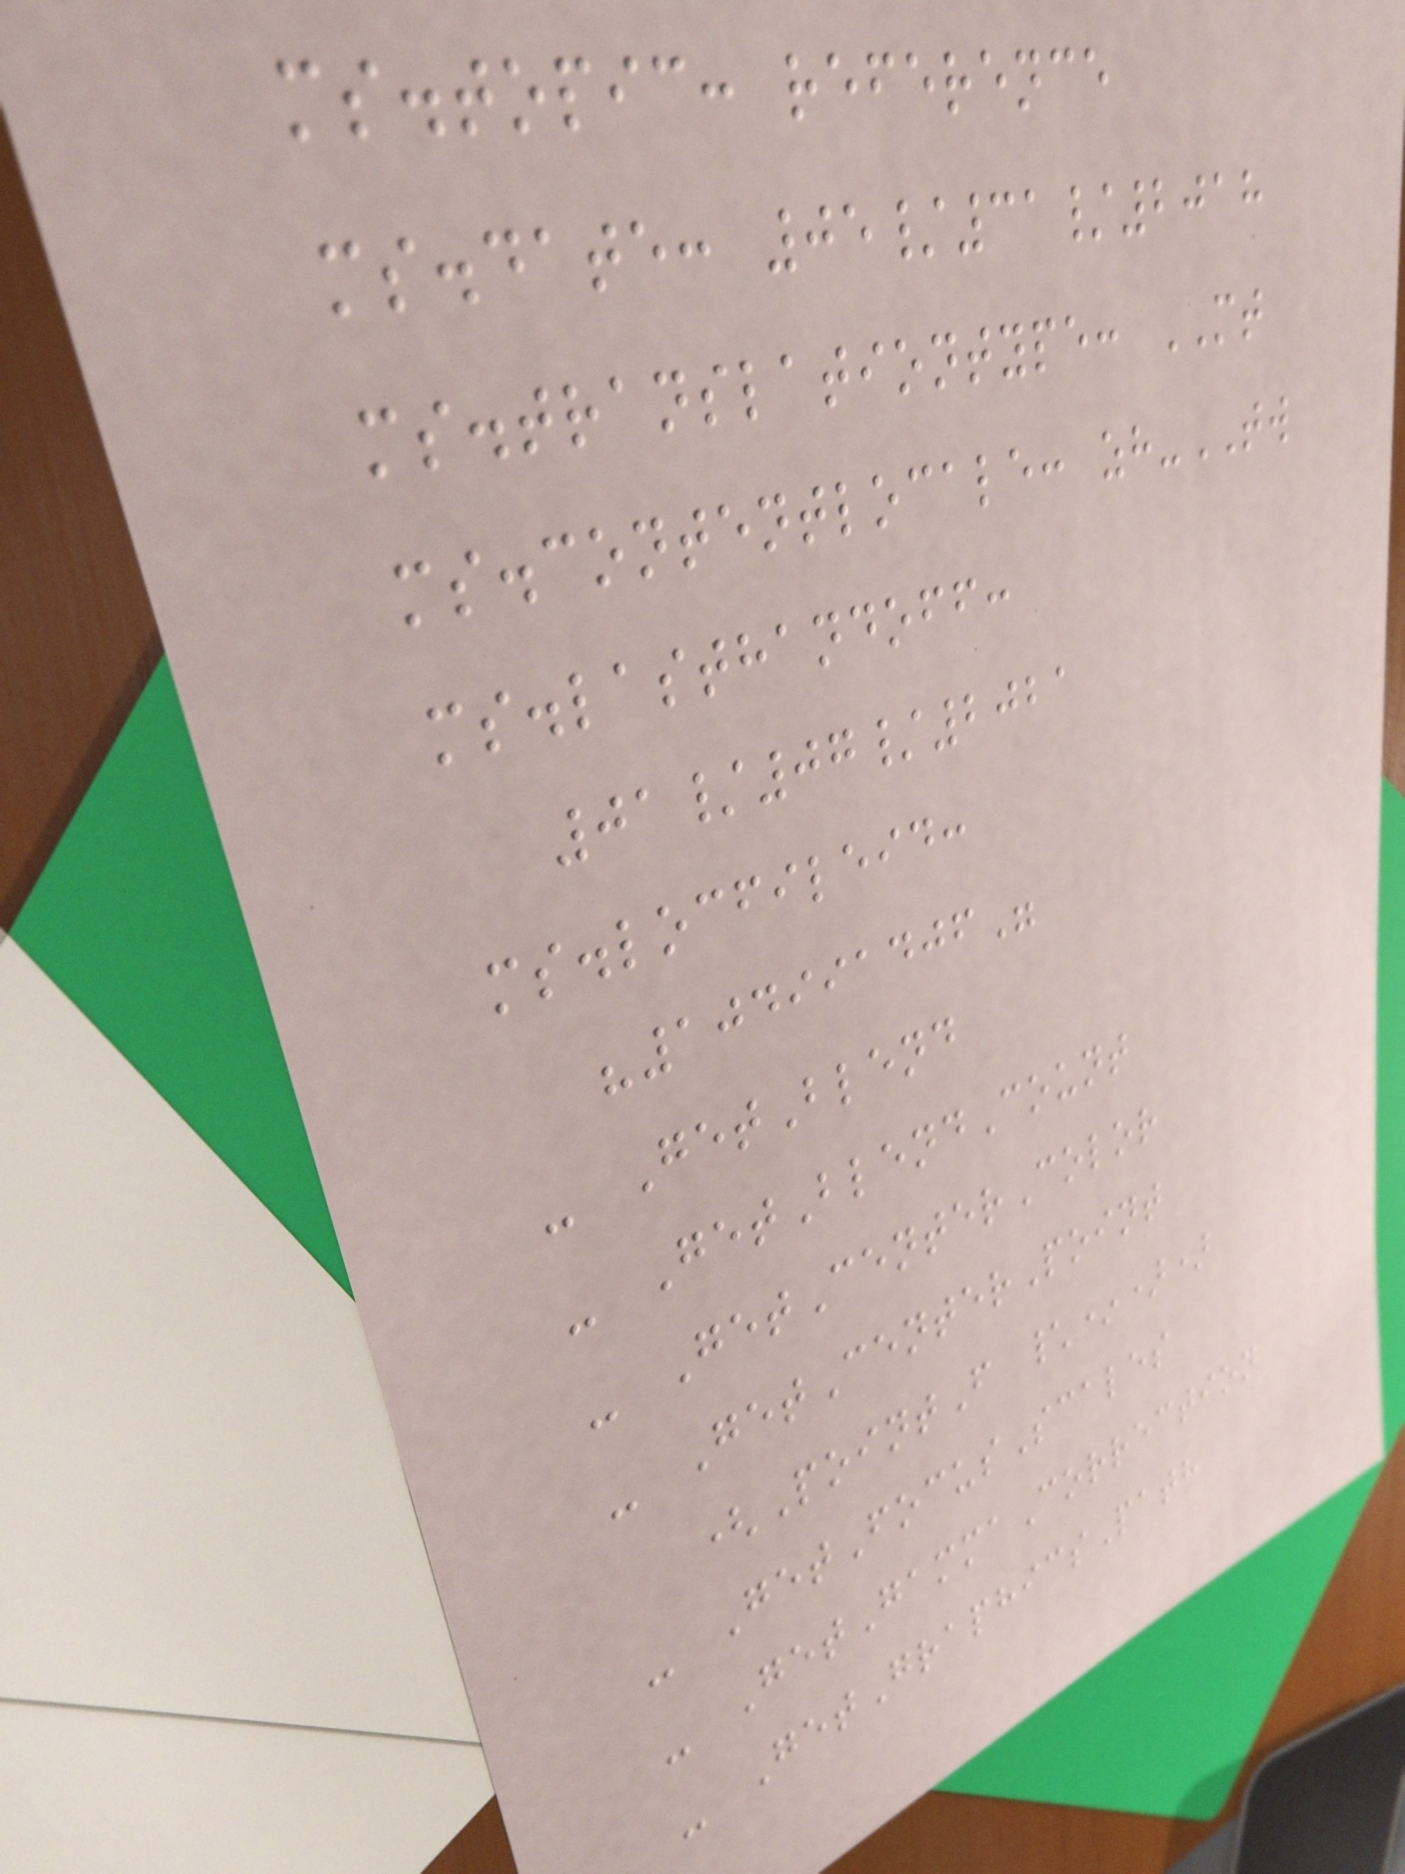ms.topic: reference
ms.date: 05/31/2018
ms.translationtype: MT
ms.contentlocale: zh-TW
ms.lasthandoff:
01/07/2021
ms.locfileid:
"104991406"
- GetBlend
- GetBlendCount
- GetCenterColor
- GetCenterPoint
(PointF \*))
- GetFocusScales
- GetGammaCorrection
- GetGraphicsPath
